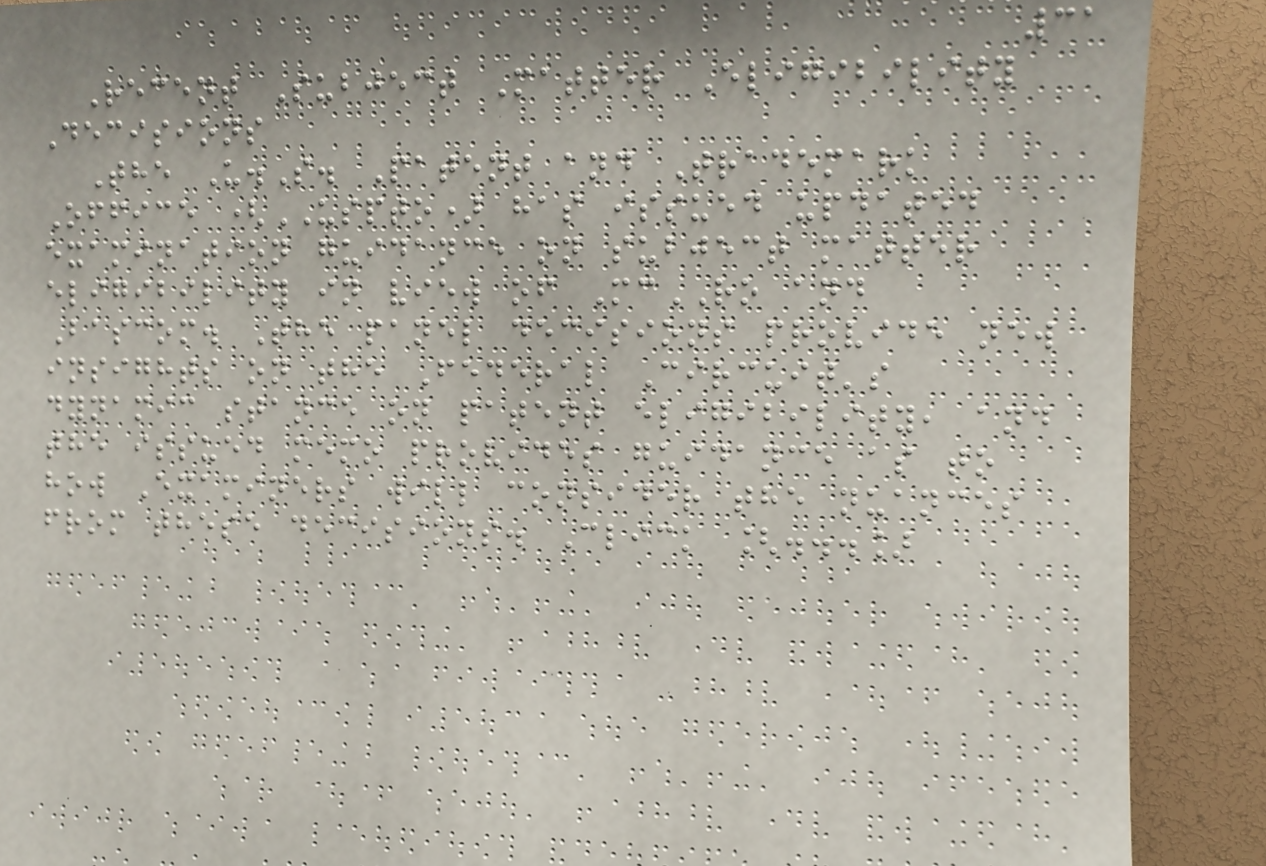31
Recent Subject Matter Eligibility
Decisions
The U.S. Patent and Trademark
Office (USPTO) has issued updated
examination guidance on subject matter
eligibility in view of McRO and
Bascom. The panel decisions provide new
insights on the Federal Circuit's
dynamic stance on patent eligibility, and
the issued memo provides guidance as to
how Examiners will consider the nuances
from these decisions. Click [...]
